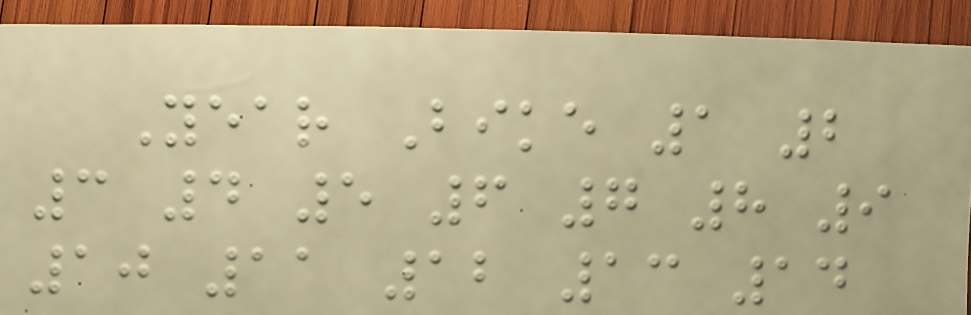Year Bike 1 2
3 4 5 6 7 8 9
10 11 12 13 14
